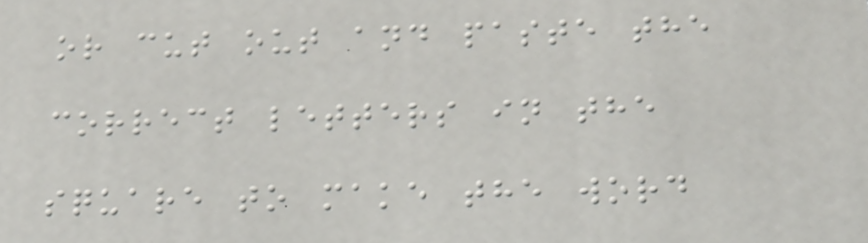or cut out and paste the
correct letters in the
square to make the word
